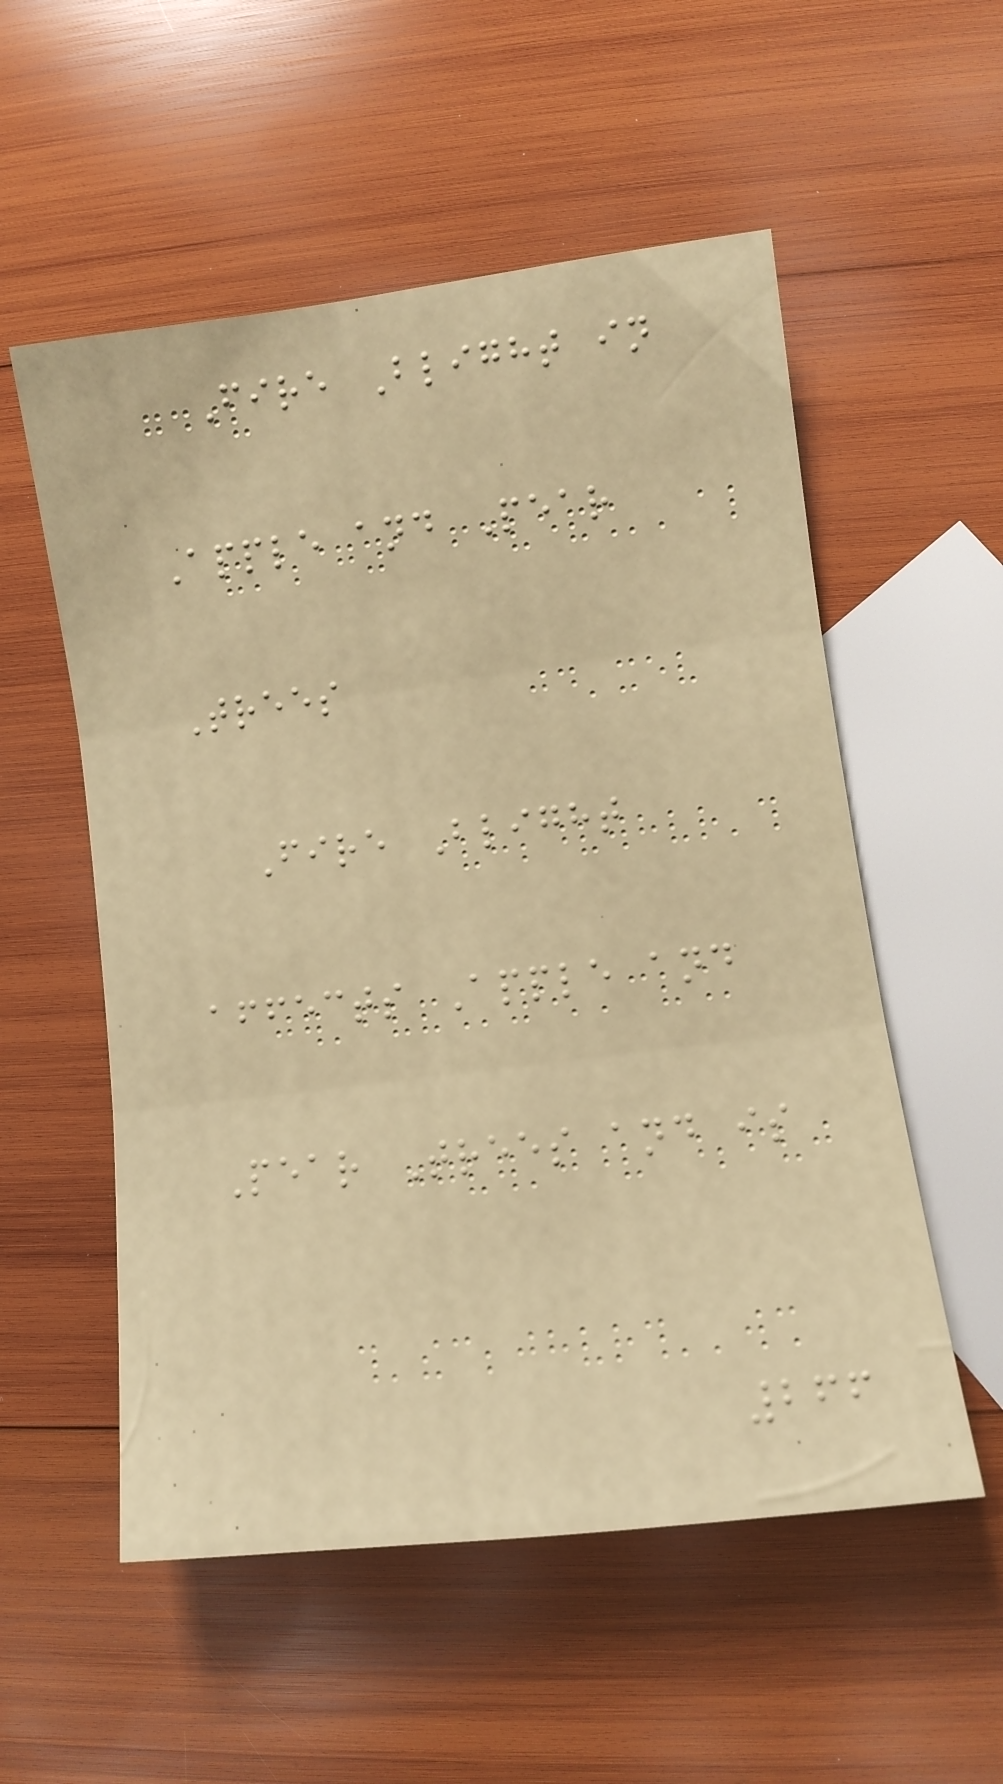Fire Blight in
Apple and Pear
Trees
Fire Blight
affects Apple and
Pear Trees and is
266
